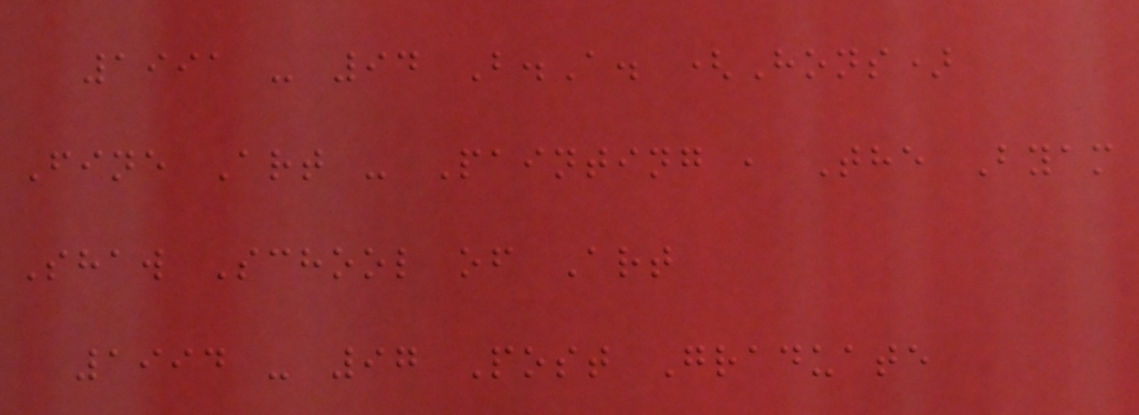1991 - 94 B.A. (Hons)
Fine Art - Painting , The Byam
Shaw School of Art
1994 - 97 Post Graduate
